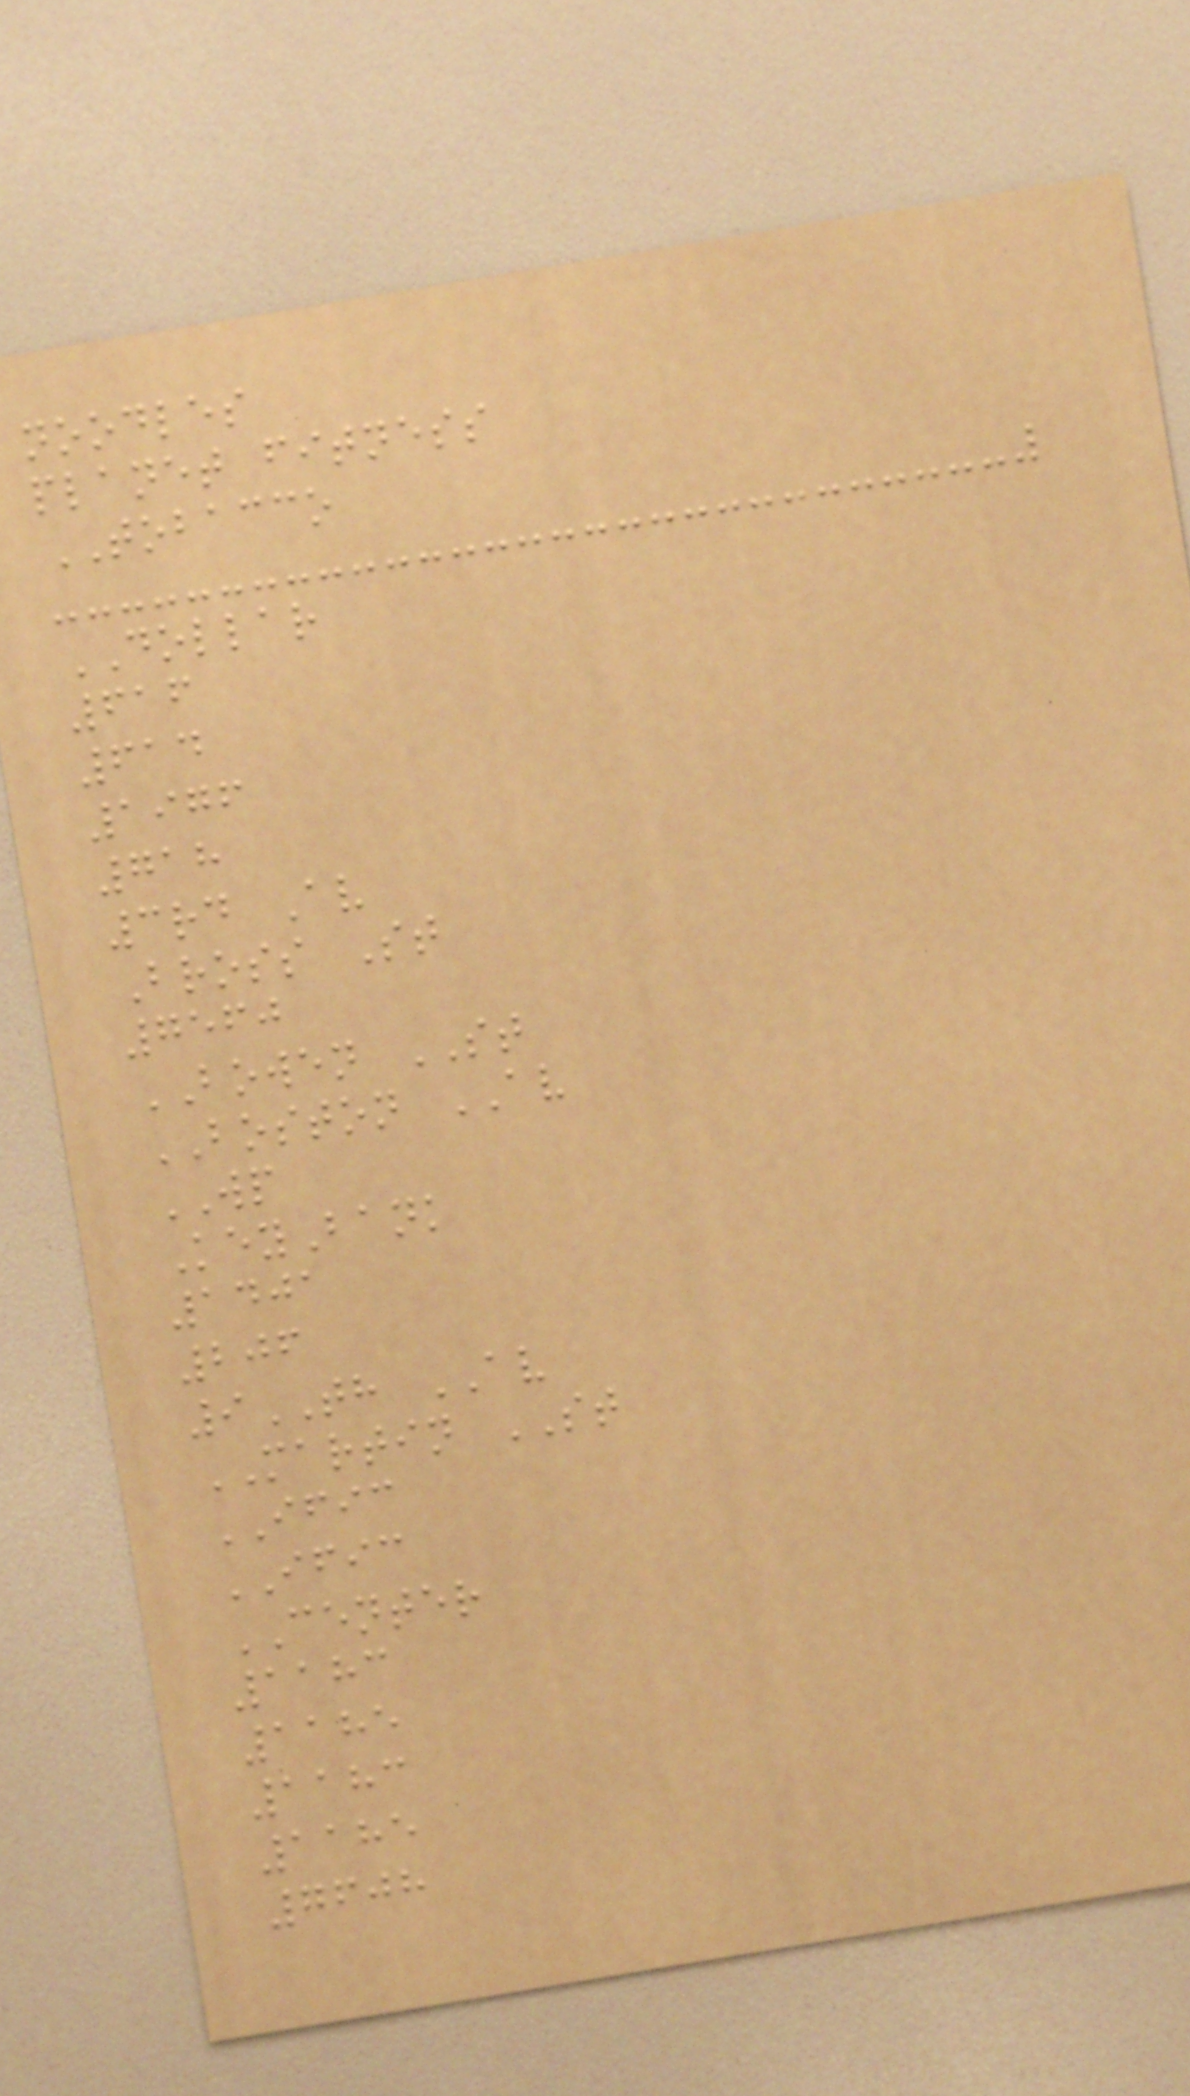noodles
planet fitness
TOBACCO
DOLLAR
616
614
1976
718
3rd Av
Bross St
7560
BOWEN ST
BOSTON AV
WP
KeyBank
1401
206
9TH AV
MARTIN ST
IFIC
IFIC
CENTER
1183
1185
1183
1185
7608
